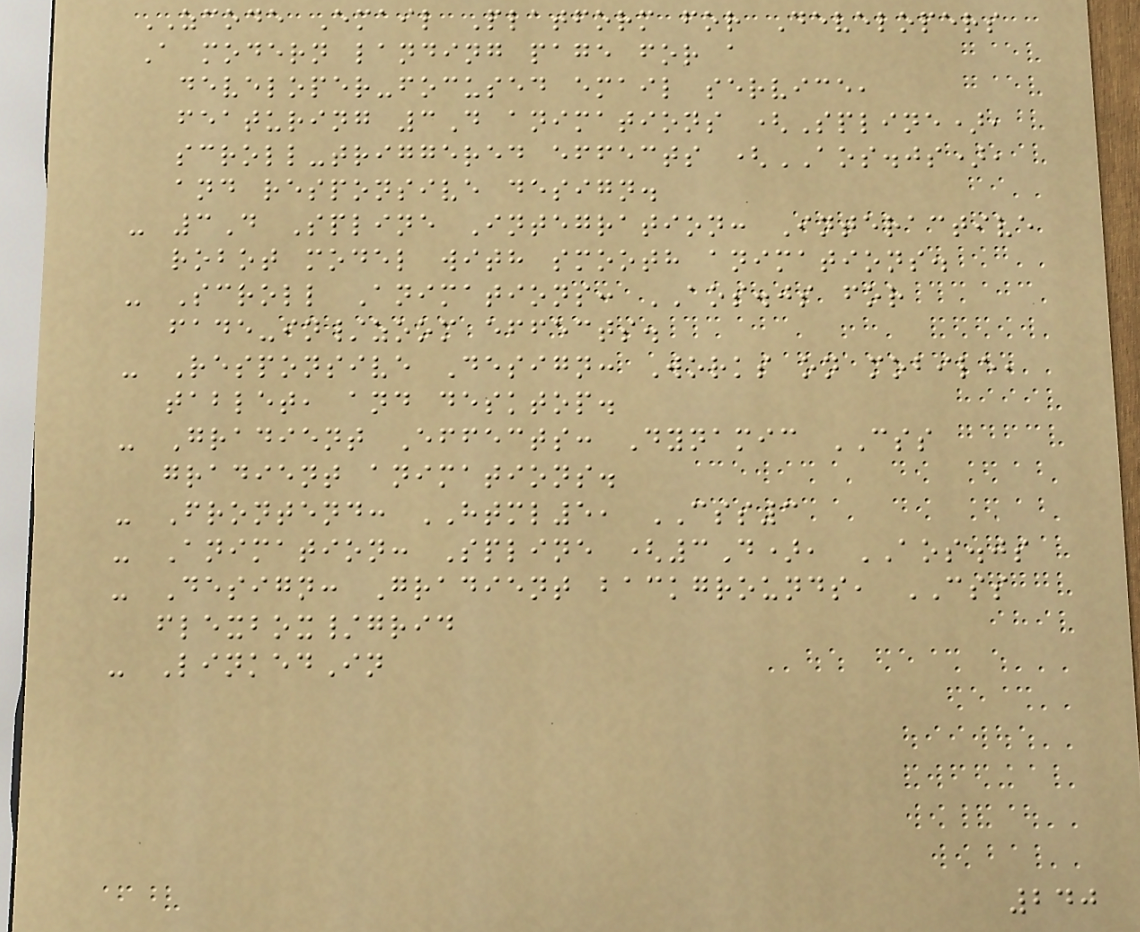ZCODE Email Platform for Developers
A modern landing page for a
developer-focused email service,
featuring 3D animations (Spline),
scroll-triggered effects (AOS.js),
and responsive design.
- 3D Spline Integration: Interactive
robot model with smooth animations.
- Scroll Animations: AOS.js for
fade-in/zoom effects.
- Responsive Design: Works on mobile,
tablet, and desktop.
- Gradient Effects: Dynamic CSS
gradient animations.
- Frontend: HTML5, CSS3
- Animation: Spline (3D), AOS.js
- Design: Gradient backgrounds, CSS
flexbox/grid
- LinkedIn
240
